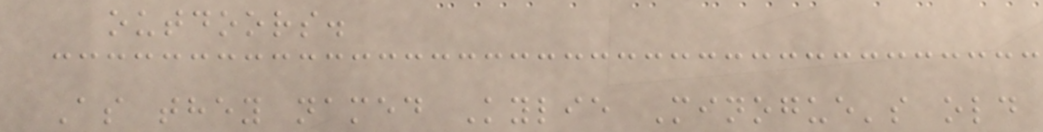outdoors.
As they named Kylie Minogue's old
